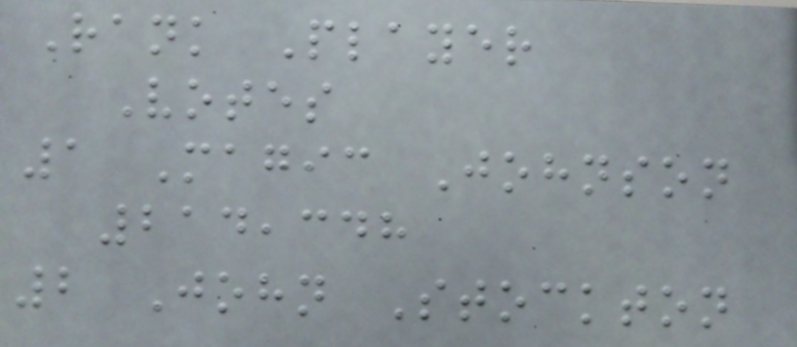Rank Player
Votes
1 Magic Johnson
214,348
2 John Stockton
